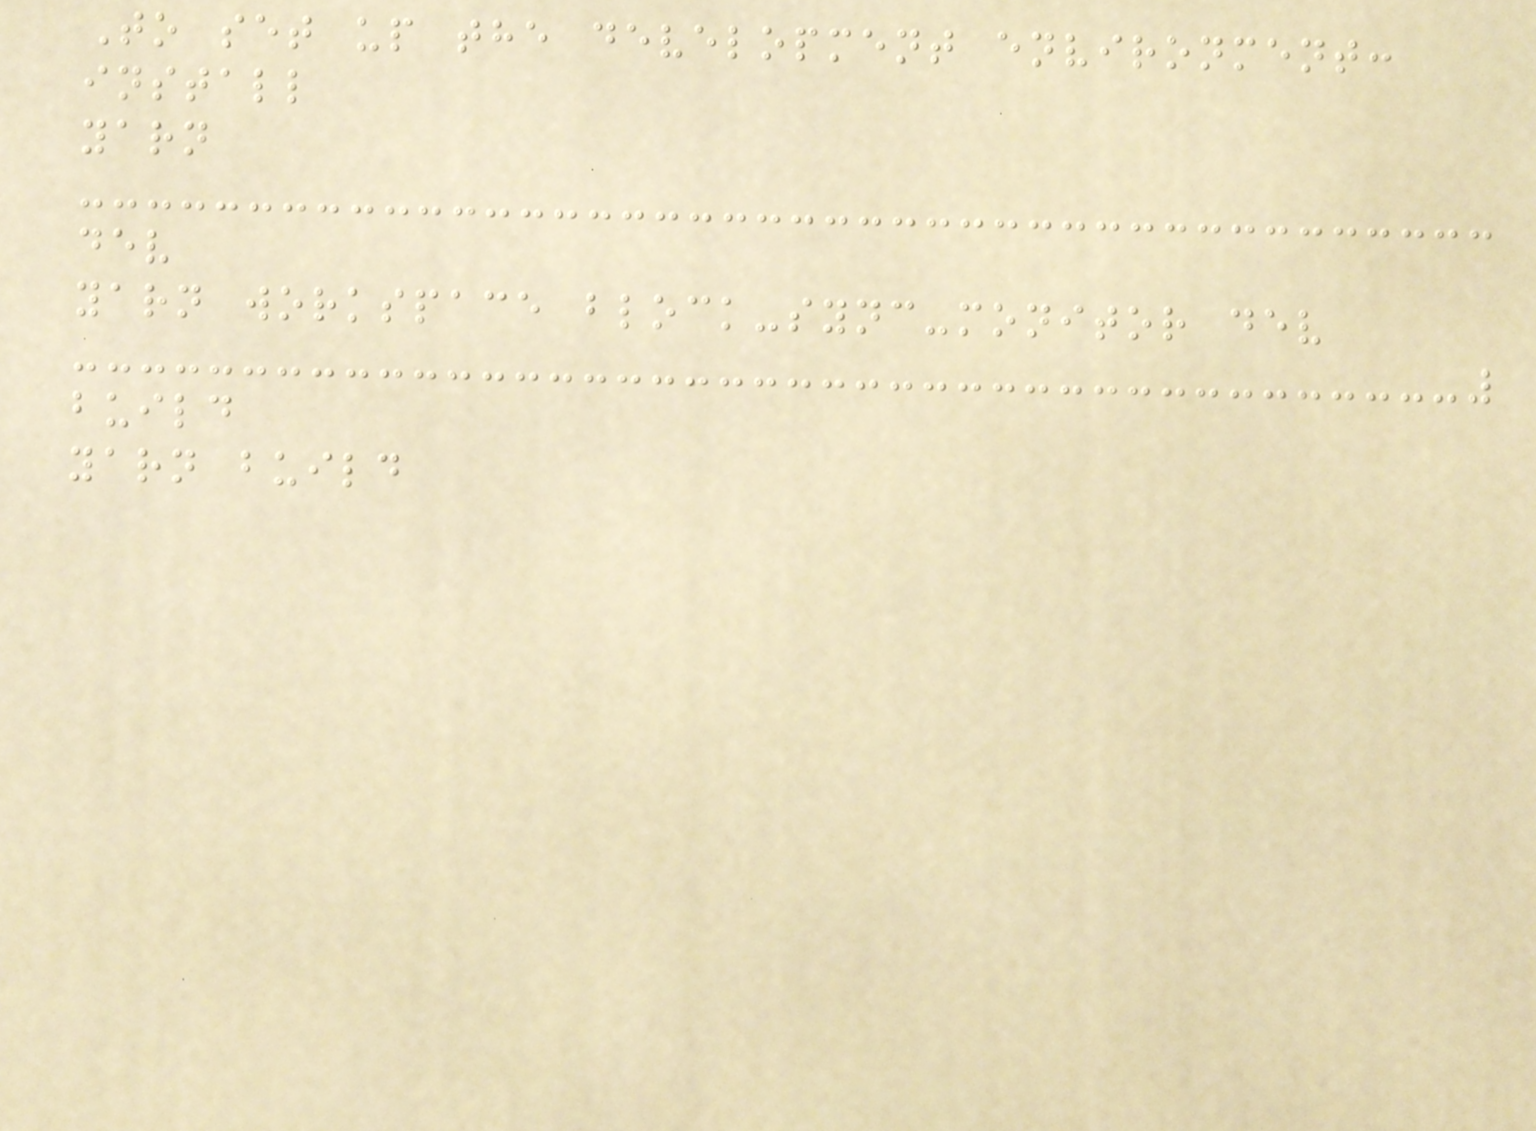To set up the development environment:
install
yarn
dev
yarn workspace block-sync-monitor dev
build
yarn build
